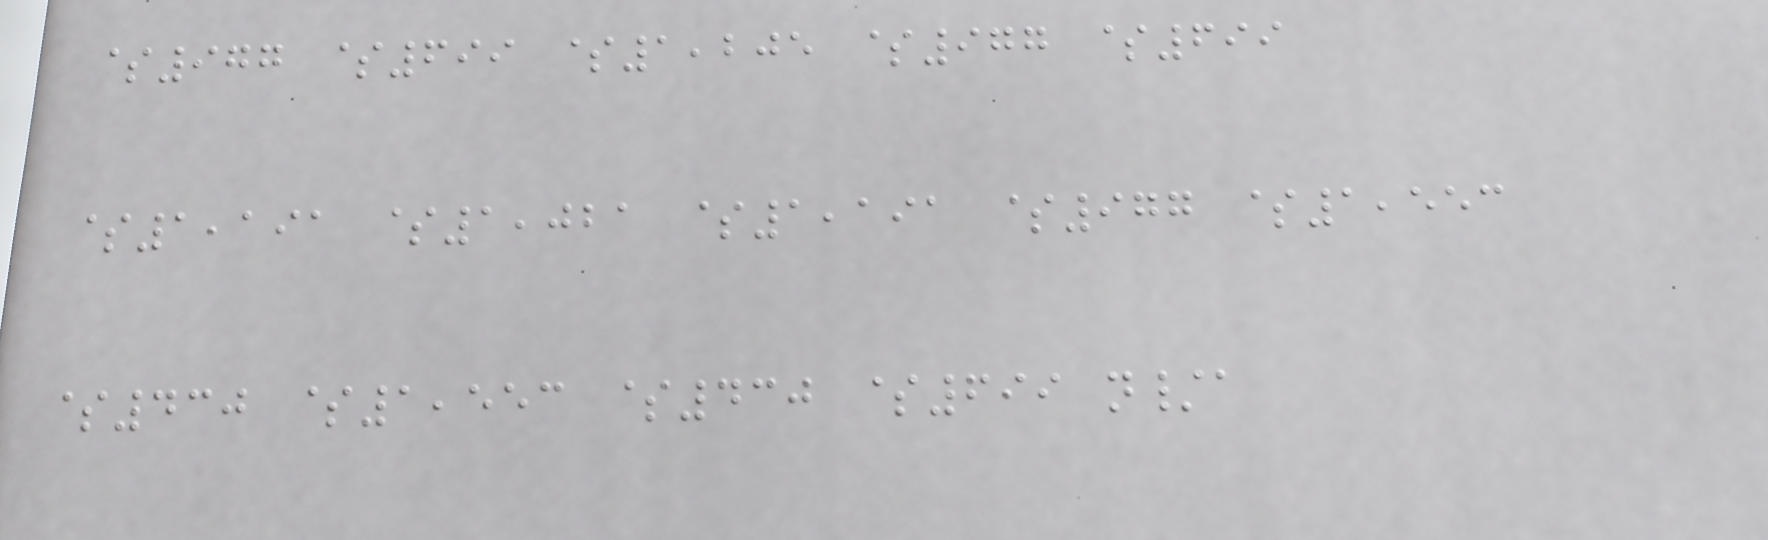$977 $699 $1,205 $977 $699
$1,191 $1,021 $1,191 $977 $1,553
$430 $1,553 $430 $699 n/a
